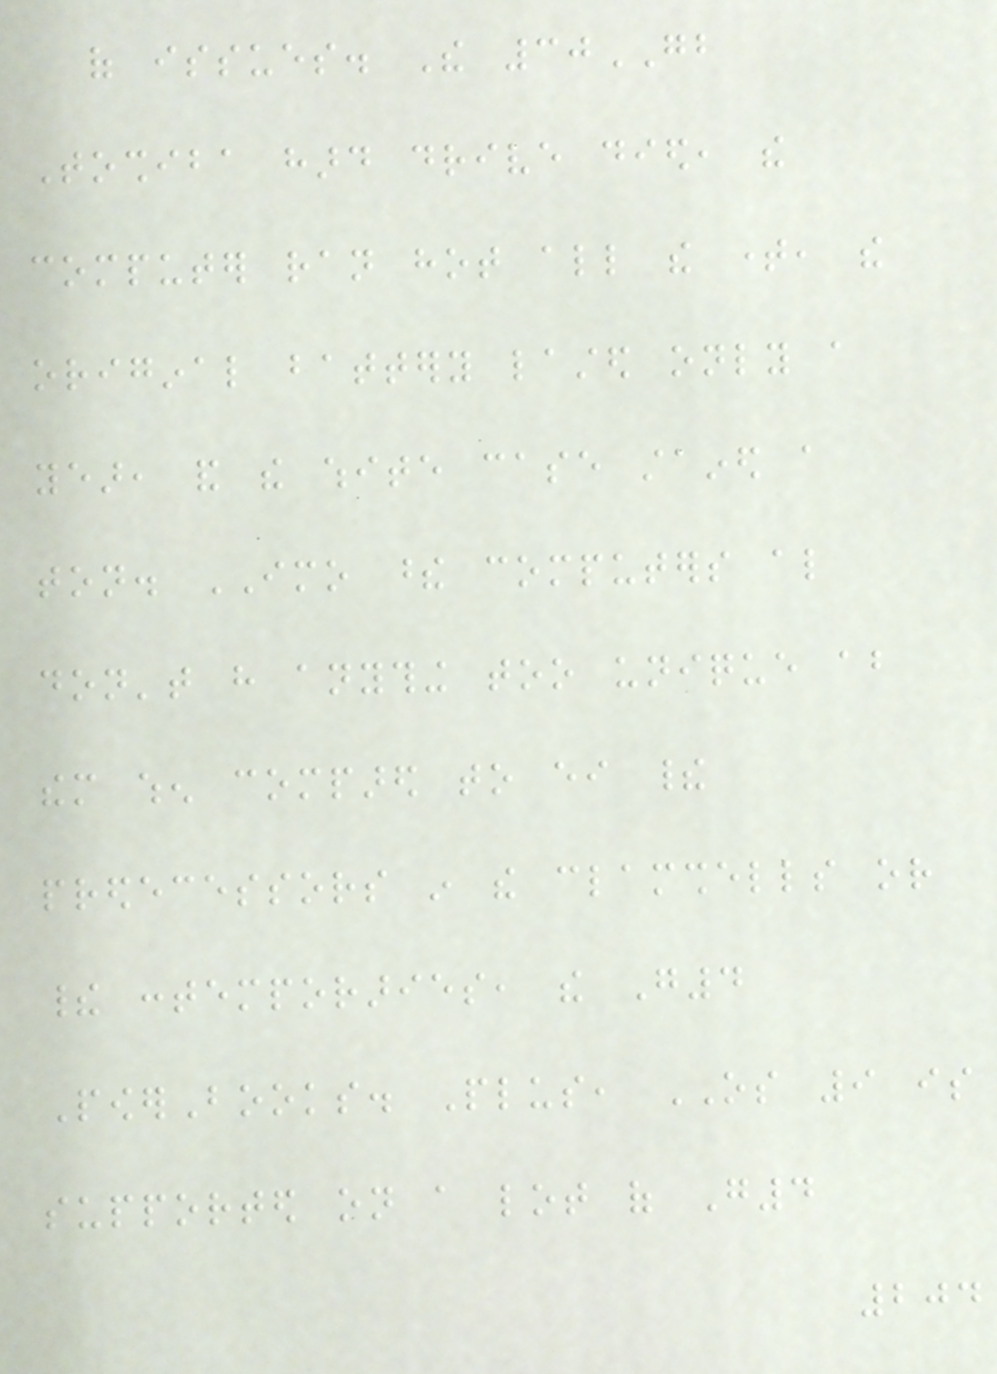of issues. The 30GB
Toshiba hard drive died, the
computer ran hot all the time, the
original battery lasted only a
year, and the white case stained a
ton. IMO these computers also
don't have anything too unique about
them when compared to either their
predecessors in the clamshells or
their contemporaries, the G4
PowerBooks. Plus, OS 9 is
supported on a lot of G4
204
